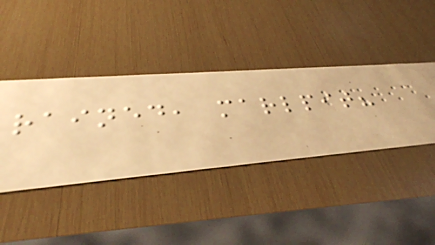rained, marlpit?
